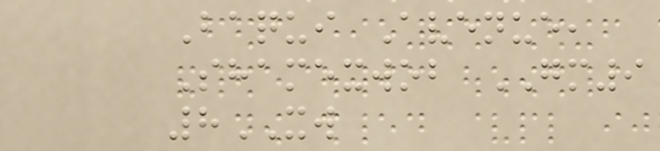Baqui Avenue,
Shamexwob GM9
8XW
